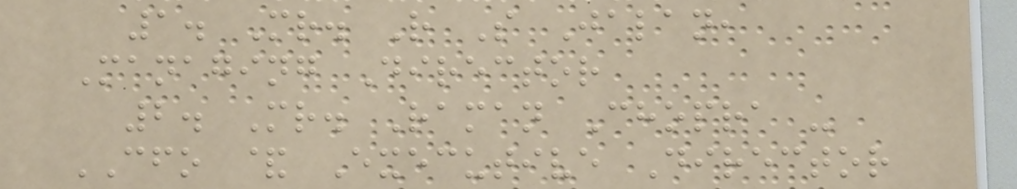1. Mr. R S Jalan,
Managing Director
2. Mr. Raman Chopra -
CFO & Executive Director
